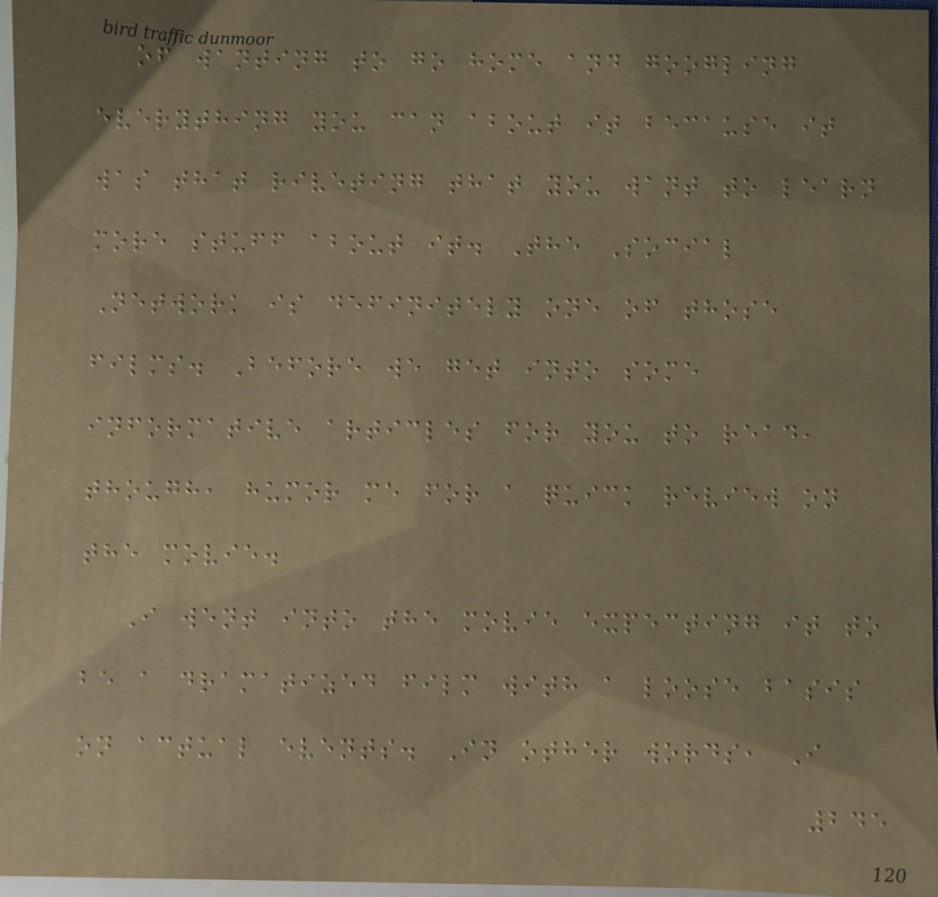of wanting to go home and googling
everything you can about it because it
was that riveting that you want to learn
more stuff about it. The Social
Network is definitely one of those
films. Before we get into some
informative articles for you to read,
though, humor me for a quick review on
the movie.
I went into the movie expecting it to
be a dramatized film with a loose basis
on actual events. In other words, I
245
